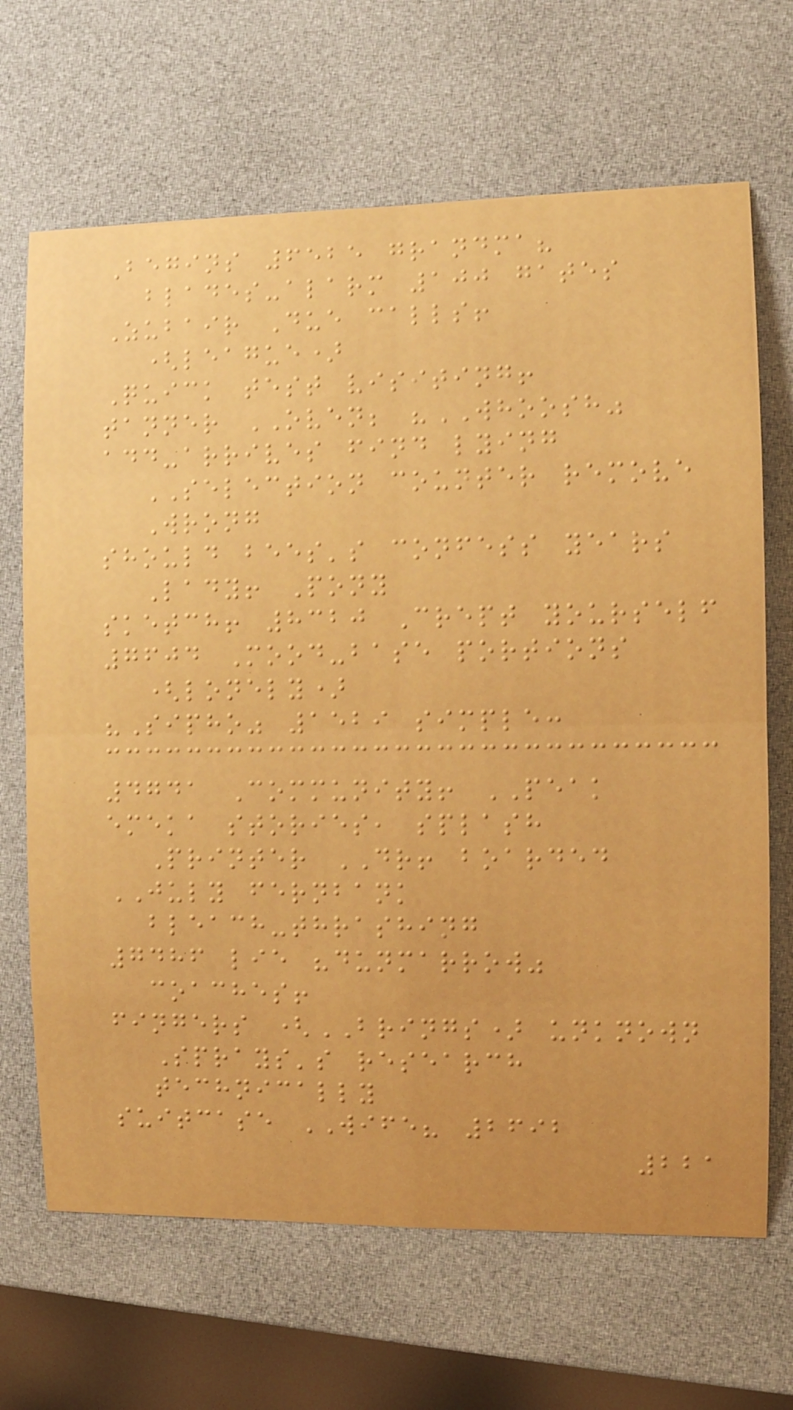Begins 6525 grandma?
blades-alarm 100 gates
Zubair Due calls!
(league)
Quick test visiting!
tanner OVEN; "WHOOSH"
add-arrives find lying
SELECTION counter remove
Wrong
should bees's confess years
Lady! Pony
sketch! 8320 Crept yourself
7604 Mood-base portions
(lonely)
"Sipho" 1529 simple:
4741 Community! PEAK
emeka stories, splash
Printer DR! boarded
JULY fernbank
bleach-thrashing
7486 lie "dunmarrow"
coaches!
fingers (BRINGS) unknown
Sprays's research
technically
suitcase WIFE? 2692
221
